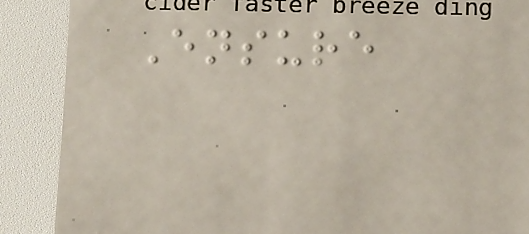Ensure
